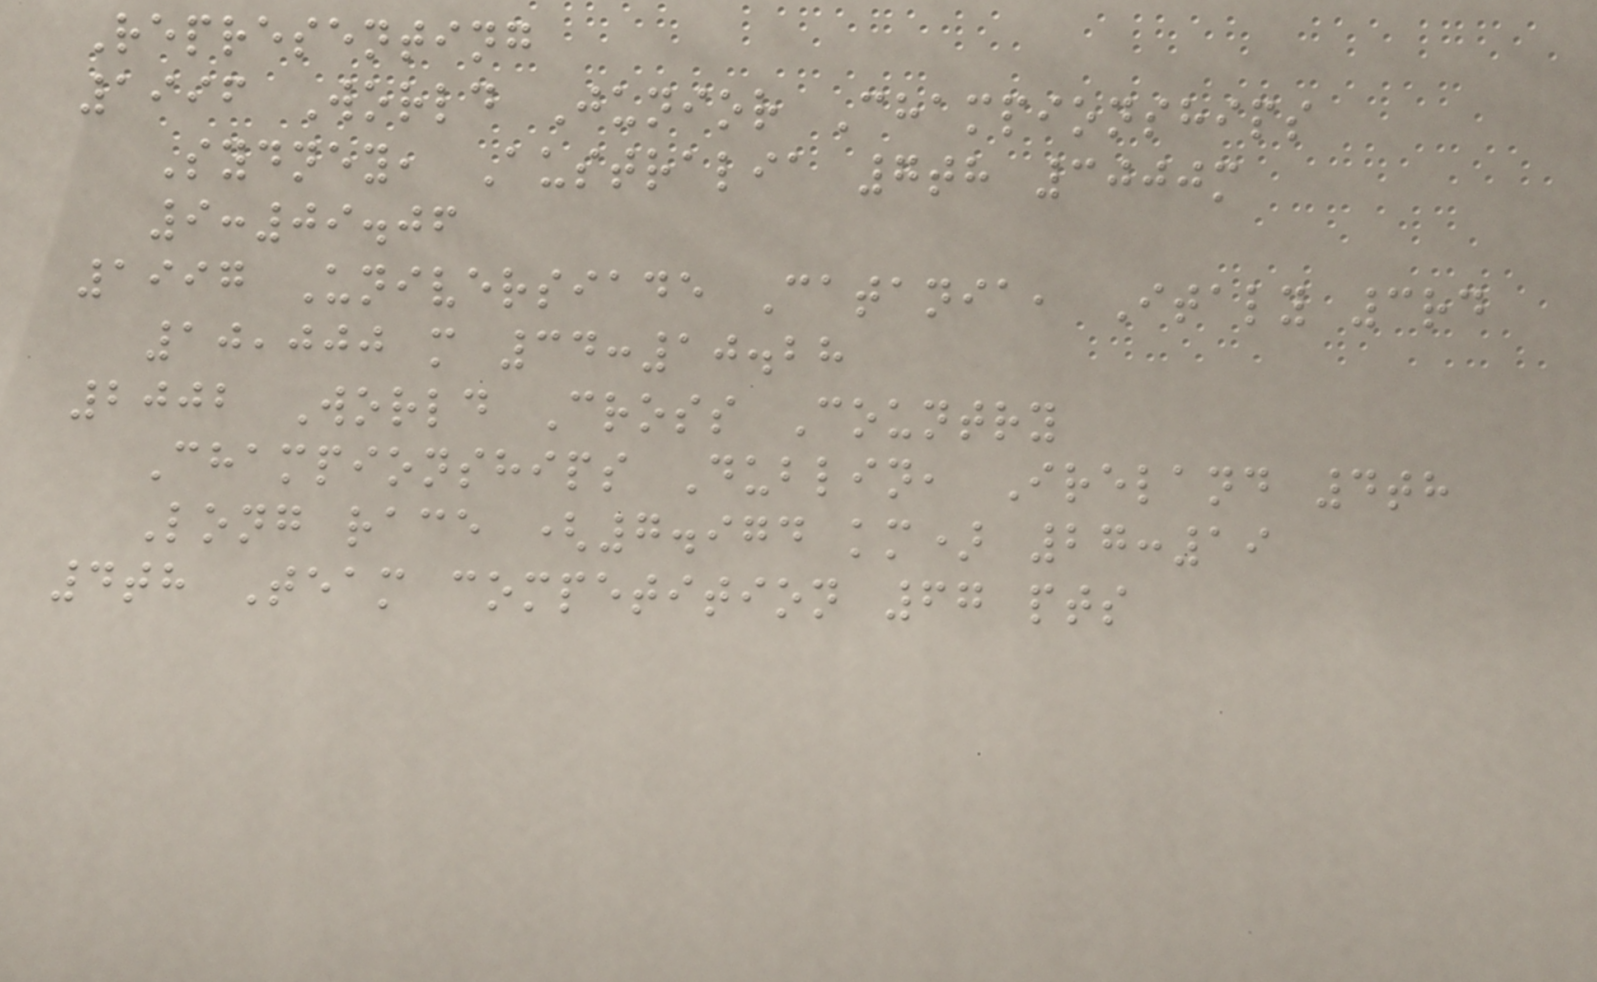Representing
1996 World Junior Championships
Sydney, Australia 7th 3000m
9:09.06
1997 Universiade Catania, Italy 3rd
10,000 m 34:10.28
2002 World Cross Country
Championships Dublin, Ireland 4th
Long race (7.974 km) 27:19
4th Team competition 67 pts
